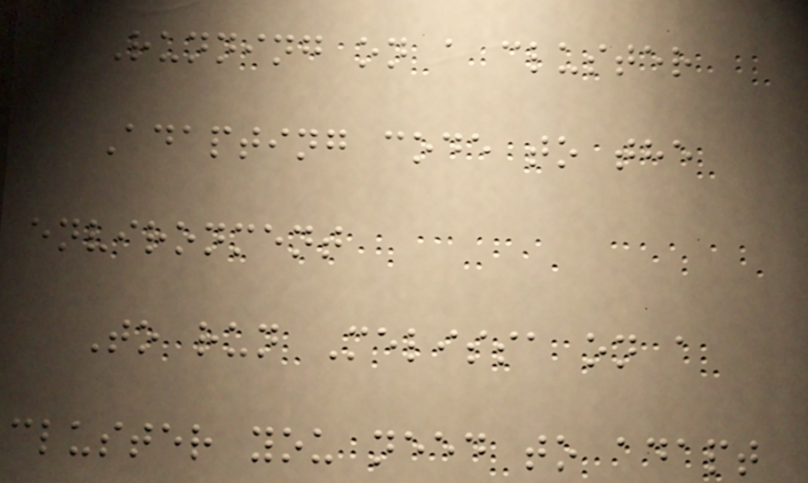Running on a cluster
Adapting code to the
environment
To run Melissa on a
cluster you need to adapt
